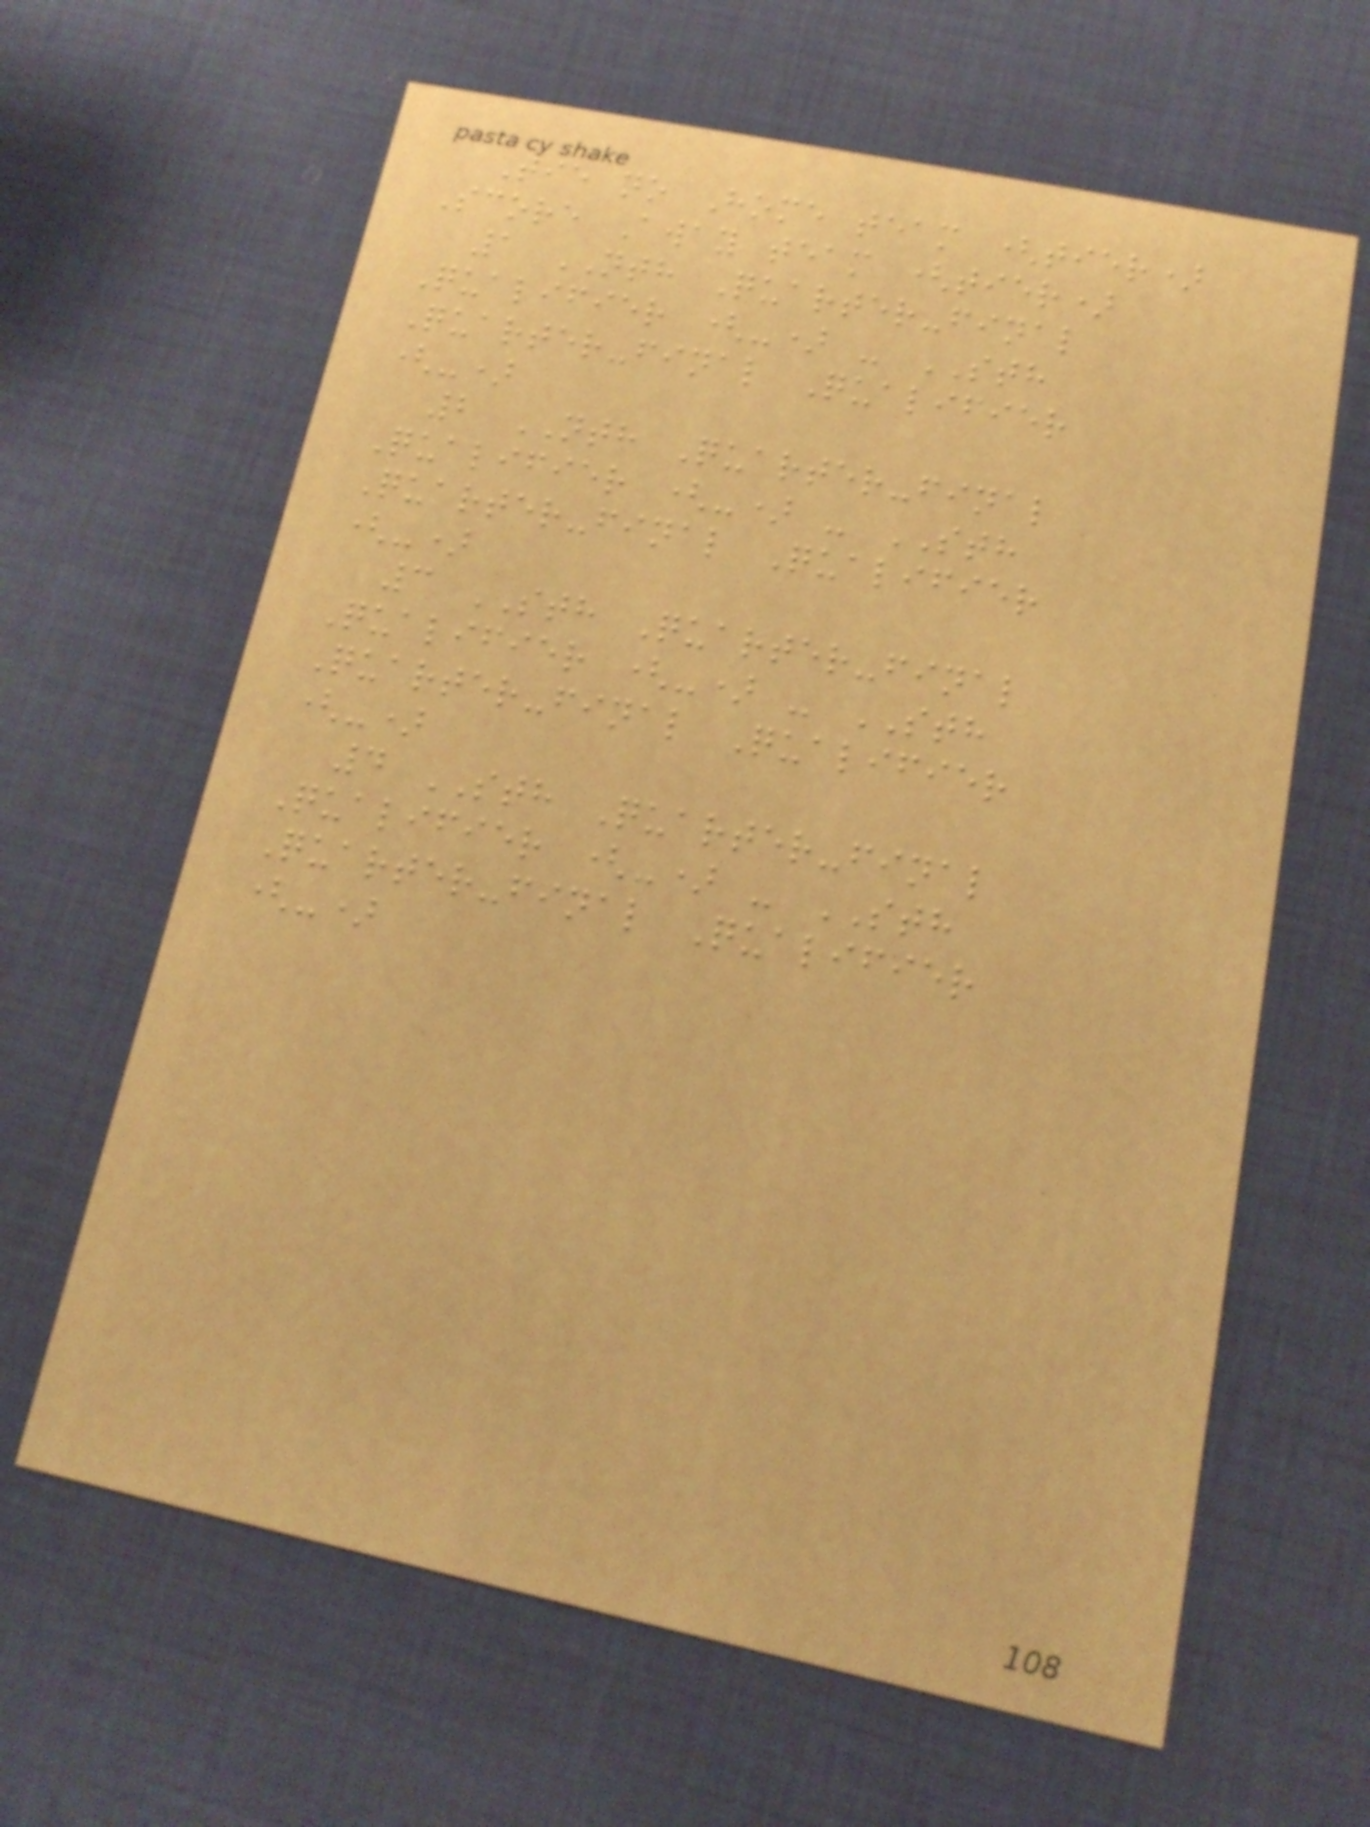Tie no Home team (tier)
Score Away team (tier)
1 NTH Quarter-final
Qualifier (-) - STH
Quarter-final Qualifier
(-)
2 NTH Quarter-final
Qualifier (-) - STH
Quarter-final Qualifier
(-)
3 STH Quarter-final
Qualifier (-) - STH
Quarter-final Qualifier
(-)
4 STH Quarter-final
Qualifier (-) - STH
Quarter-final Qualifier
(-)
